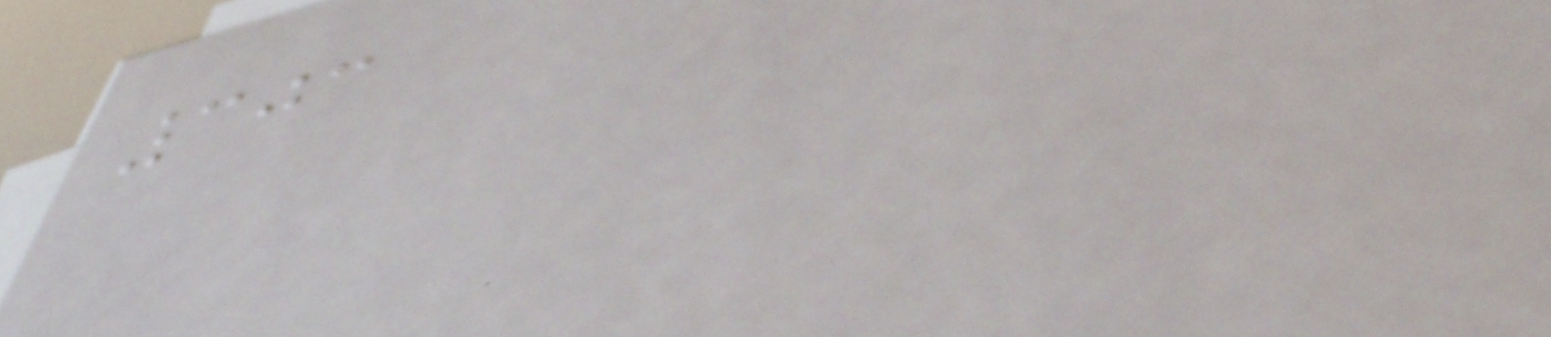303
